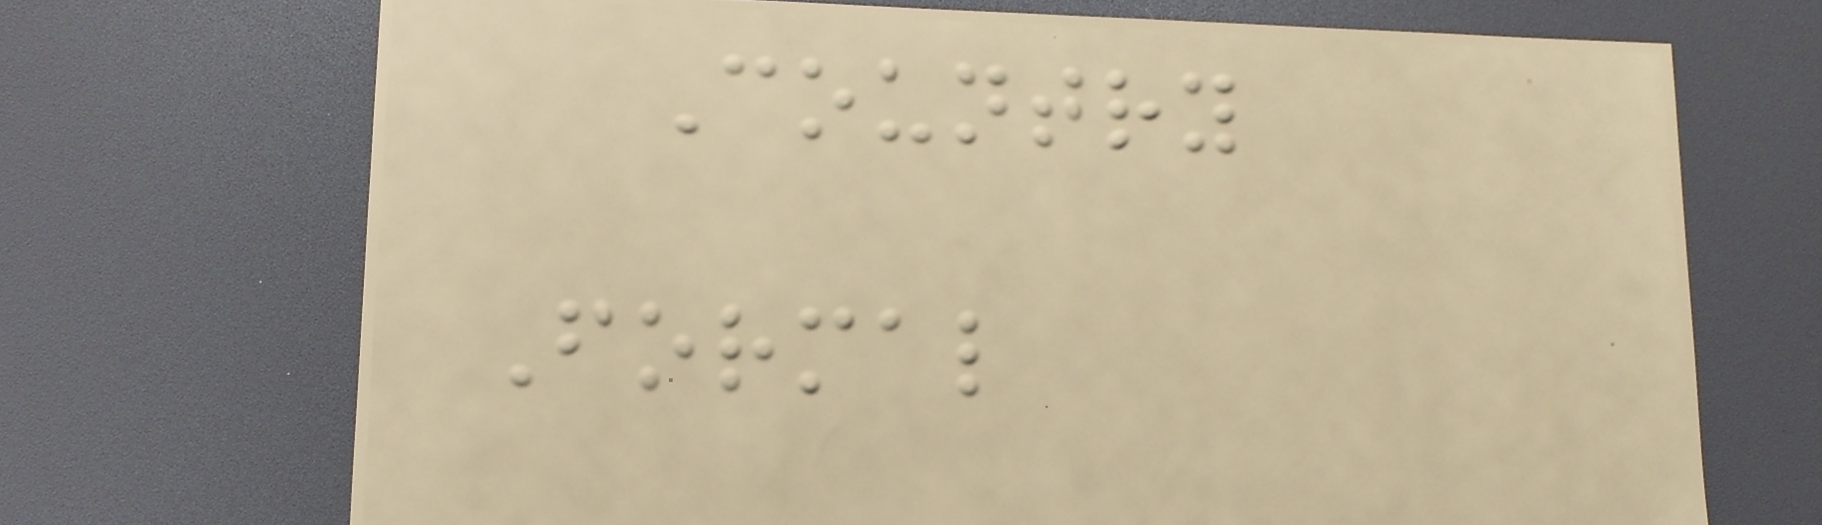Country
Formal
